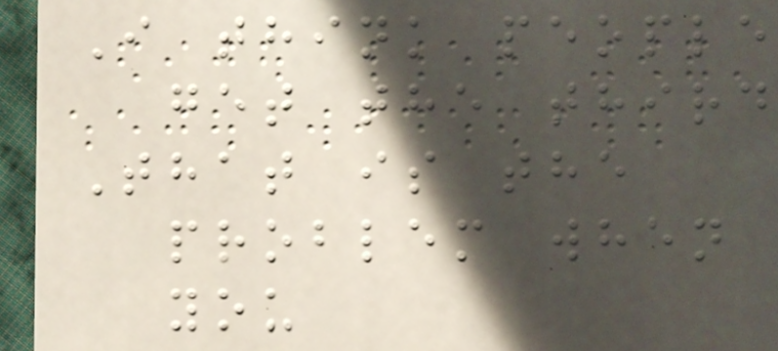I think people
get the third
That is the
problem when
you
